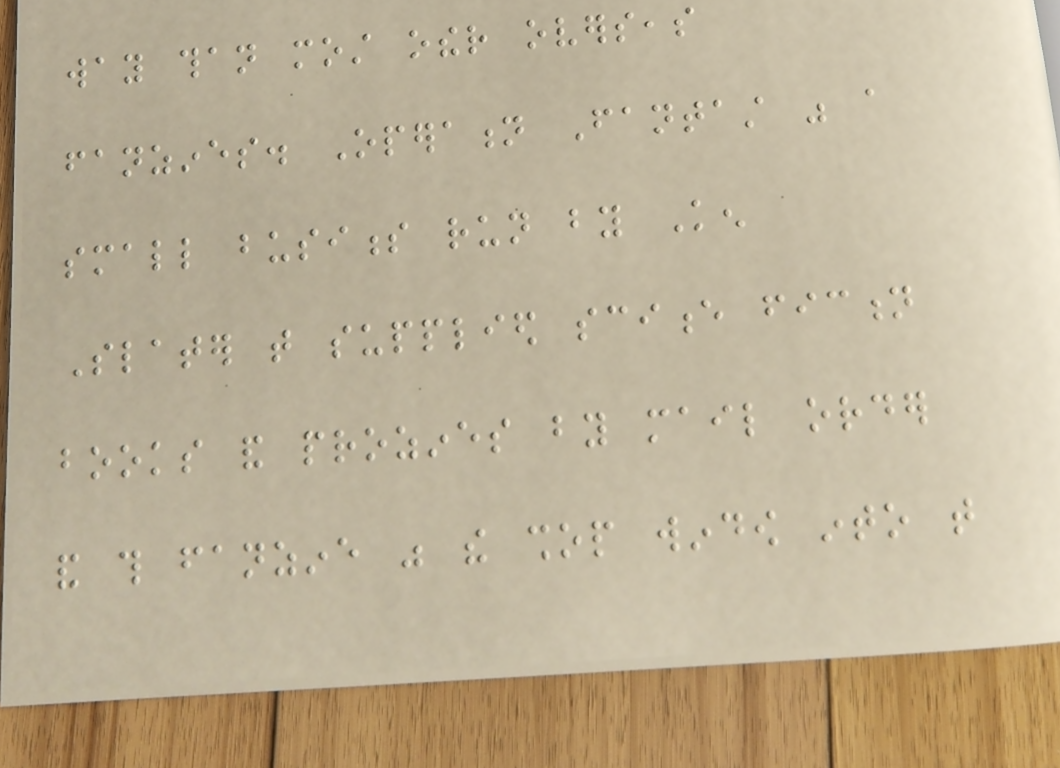way than most other overseas
fanzines. Operation Fantast was a
small business run by Ken
Slater that supplied science fiction
books and prozines by mail order
and this fanzine was the shop window into that
